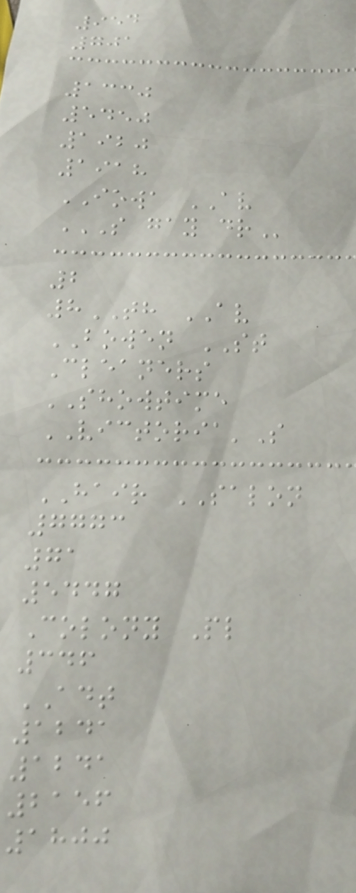954
701
1330
5450
1920
1918
IOWA AV
S GAY DR
2
8TH AV
BOWEN ST
Cleaners
SHOWTIME
VICTORIA'S
HAIR SALON
7773
71
5447
Colony Pl
346
ADT
1241
1241
2156
1800
